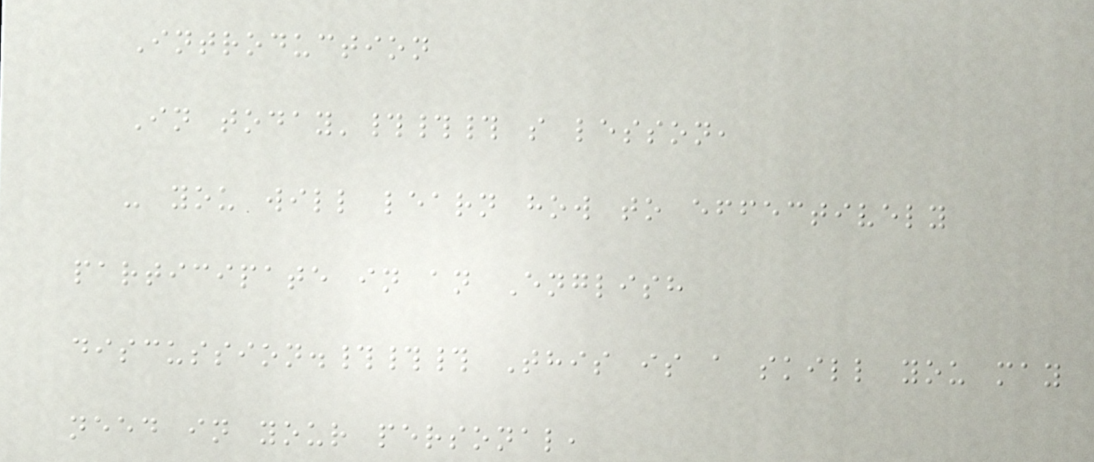Introduction
In today'### s lesson,
- you will learn how to effectively
participate in an English
discussion.### This is a skill you may
need in your personal,
